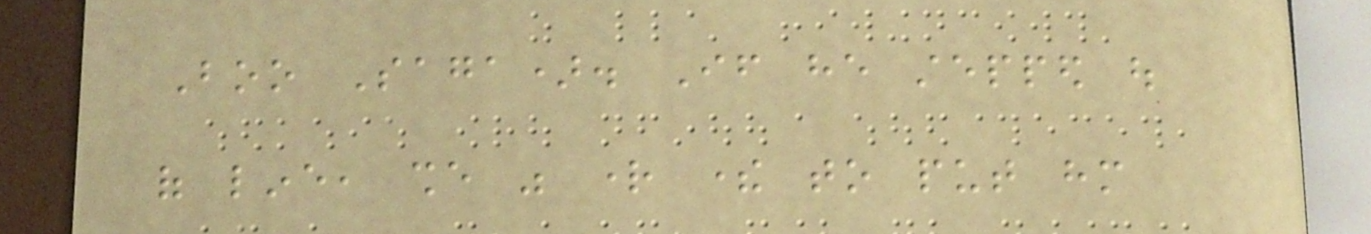Boo Saga). If he stepped out
of line, she was right there to put him
